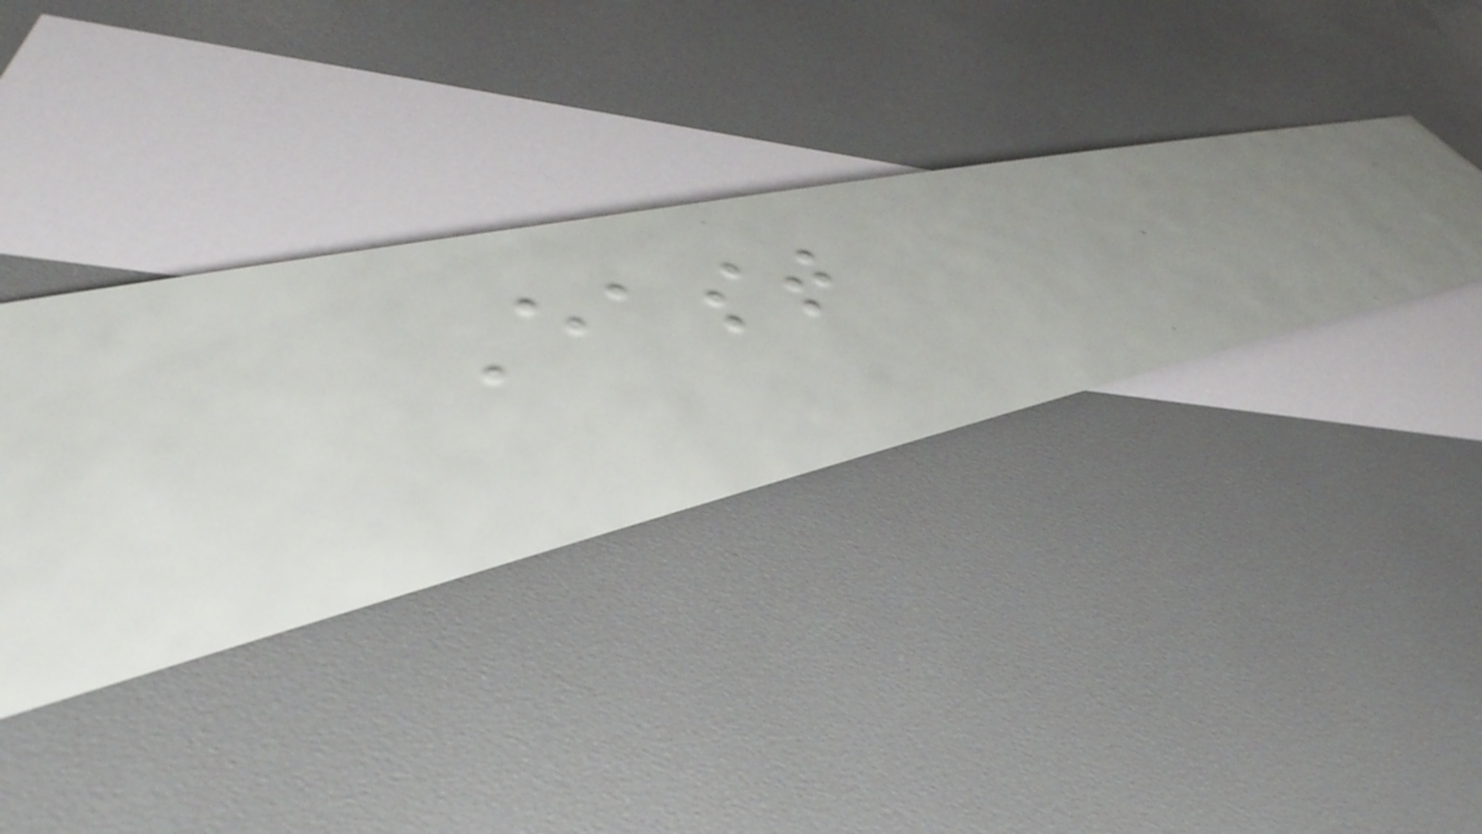East
